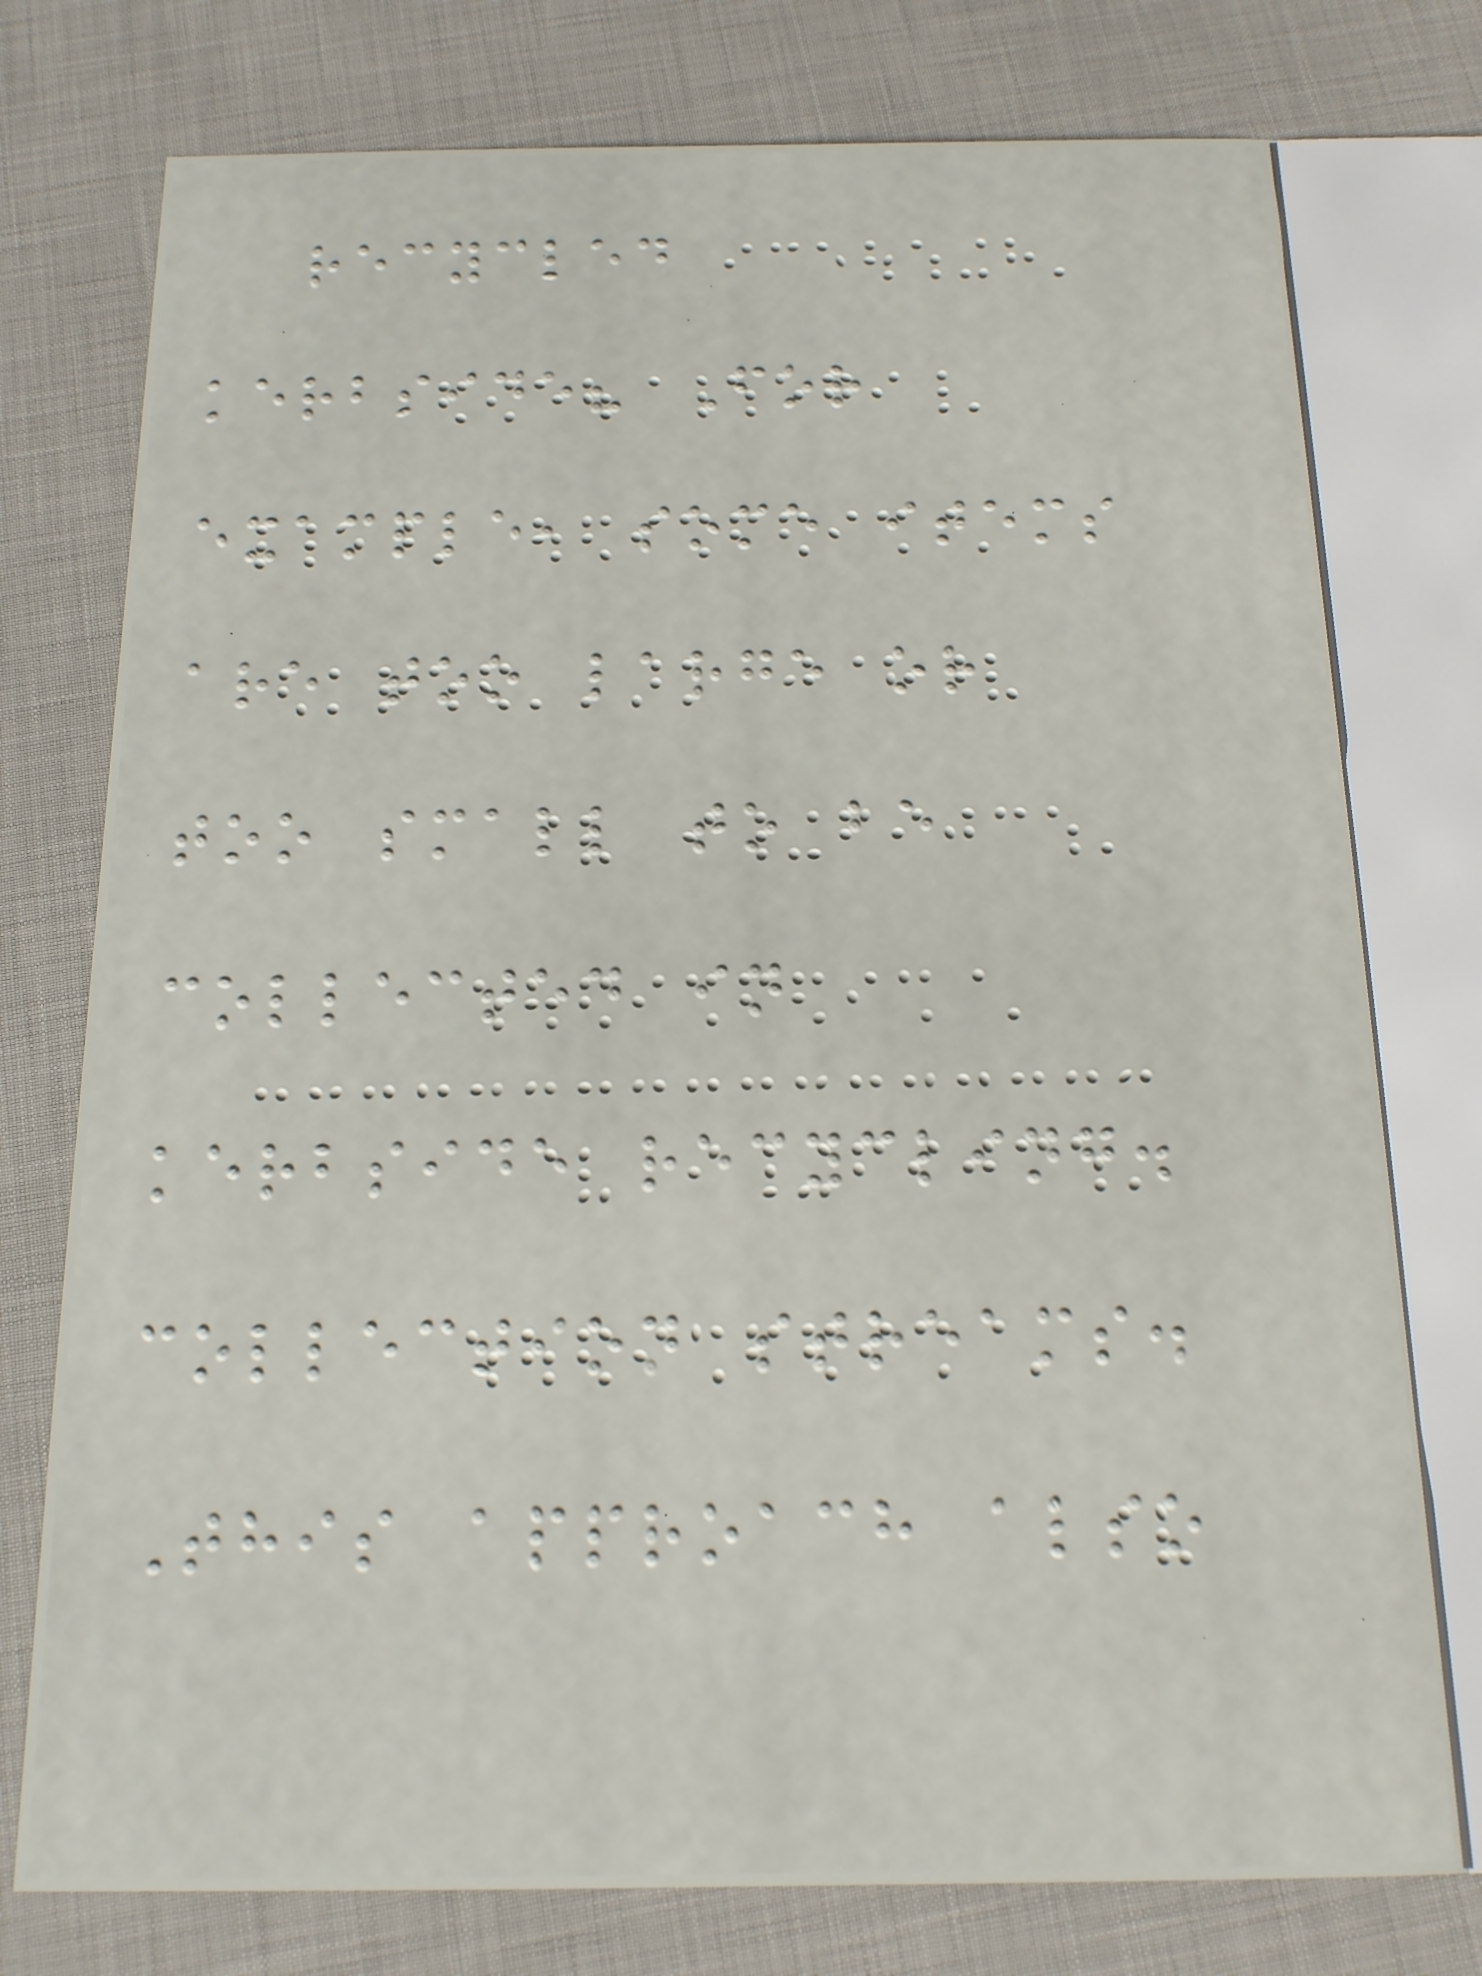recycled
kerbside? For
example, some items
are too large or
too small to be
collected in
kerbside recycling.
collection streams.
This approach also
